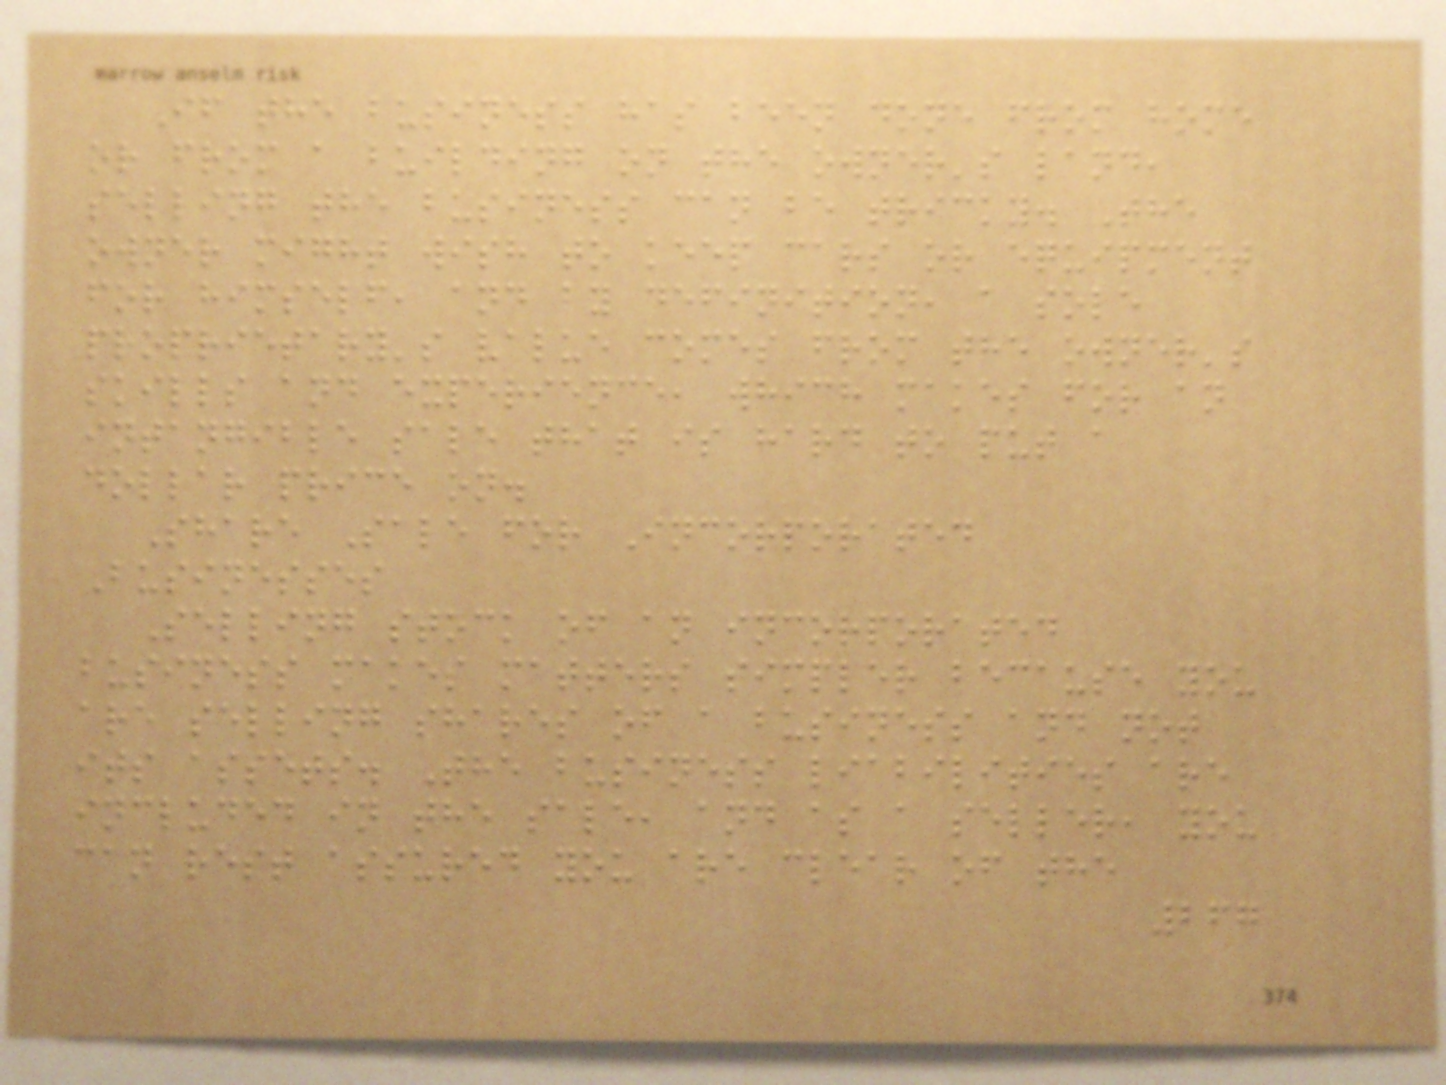If the business has been done from home
or from a building on the owner's land,
selling the business can be tricky. The
owner might wish to keep cars or equipment
for himself, and by definition, a sole
proprietary's value comes from the owner's
skills and experience, which makes for an
intangible sale that is hard to put a
dollar price on.
Share Sale for Incorporated
Businesses
Selling stock of an incorporated
business makes matters simpler because you
are selling shares of a business and not
its assets. The business liabilities are
included in the sale, and as a seller, you
can rest assured you are clear of the
267
